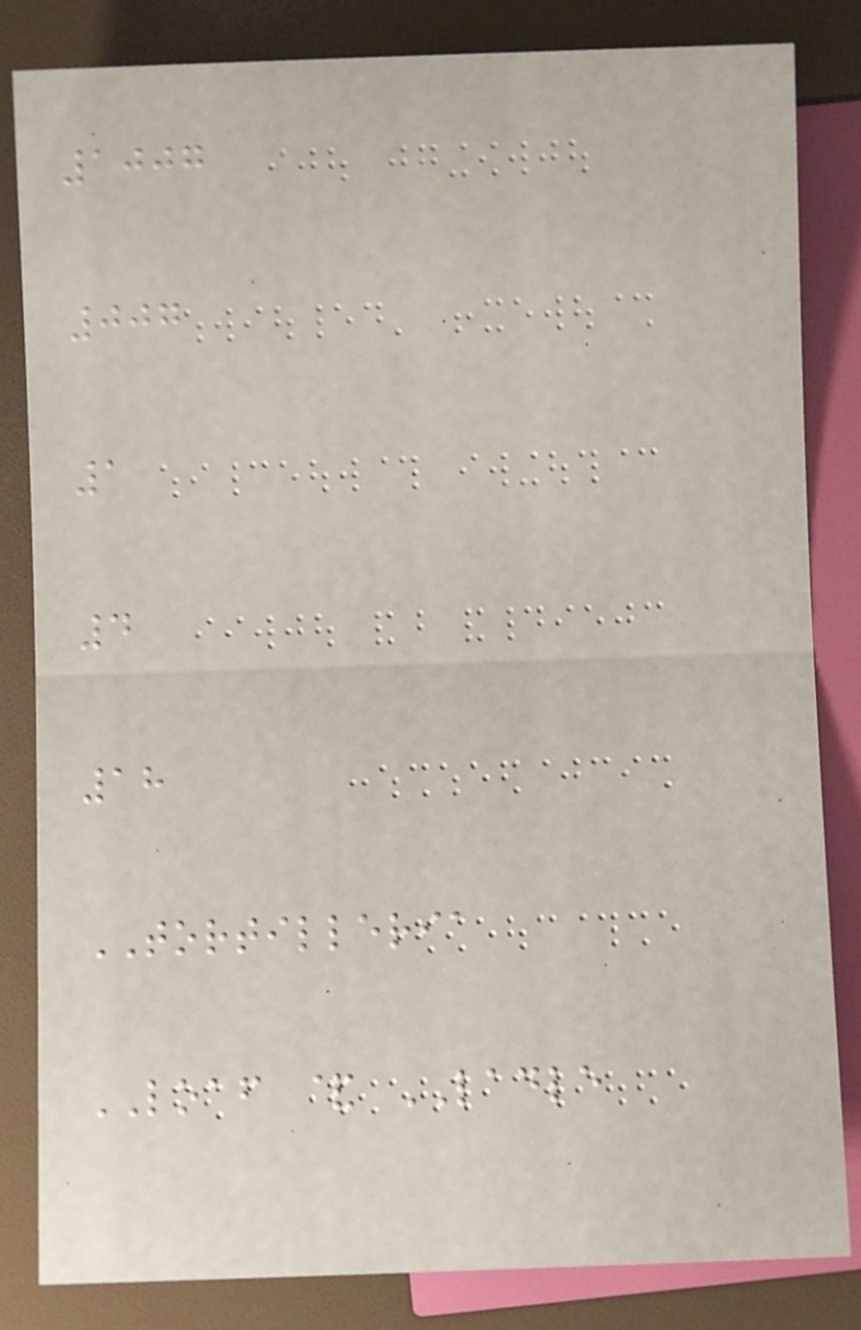1007
007
1
4
18
TORTILLERIA
LOAF & LADLE
